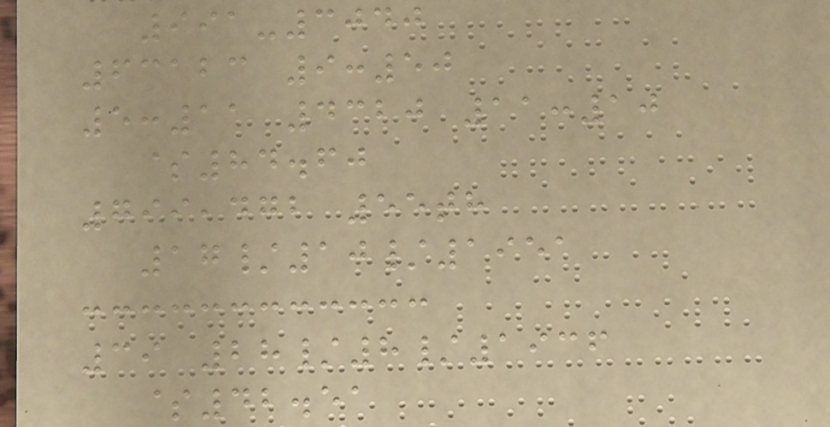991-3040
63123 9:50
5:11 4320 11:10
$84.60
799,472 55th
17/10/1951
39 28/8/1936
$42.51
